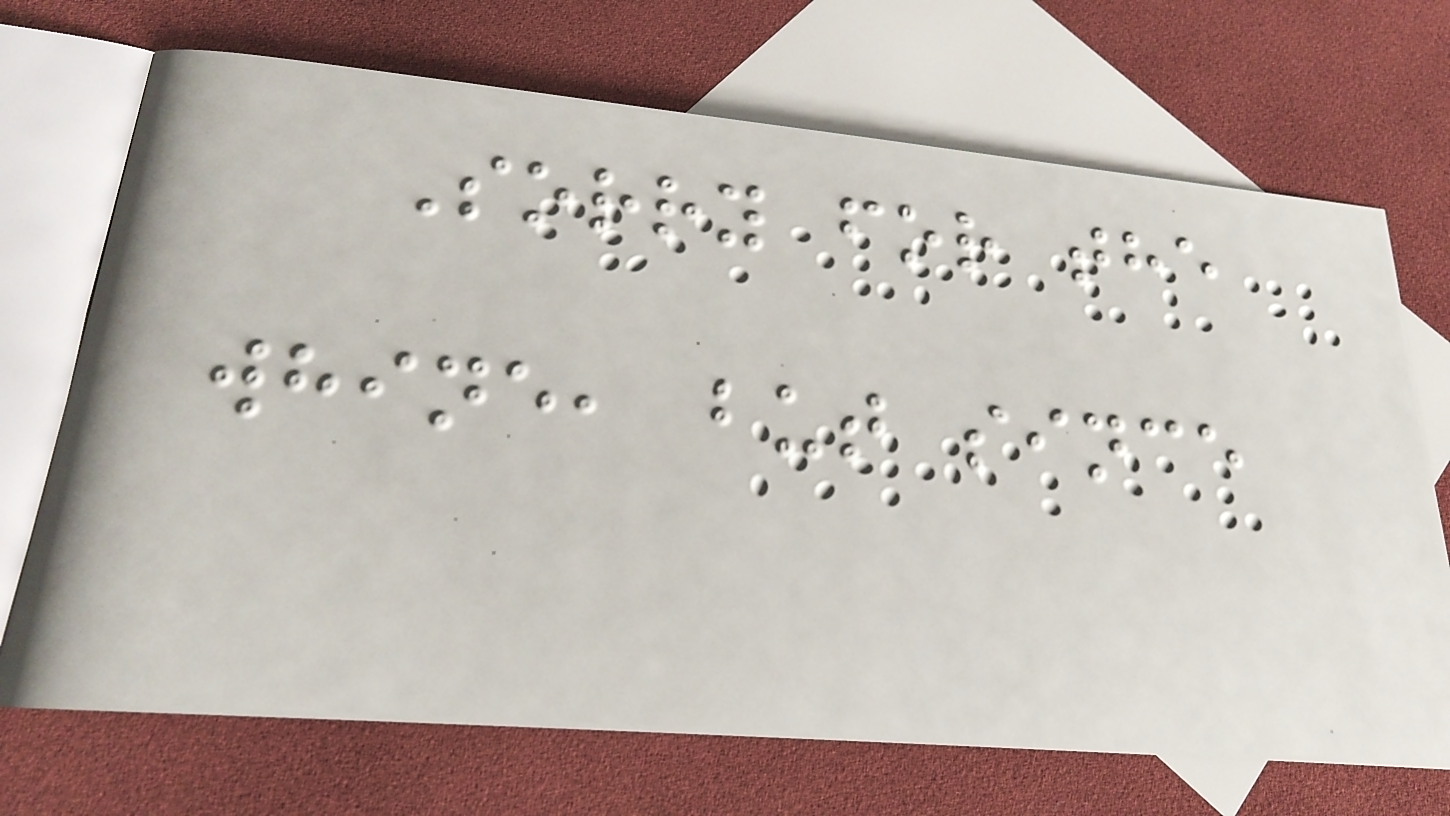Sorry for the
whine, but since
